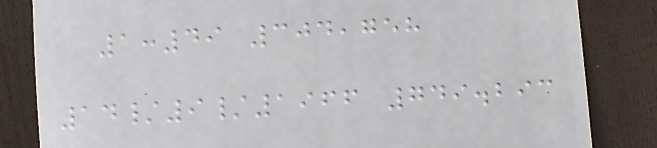1:49 304,758
14/9/1966 749.293
